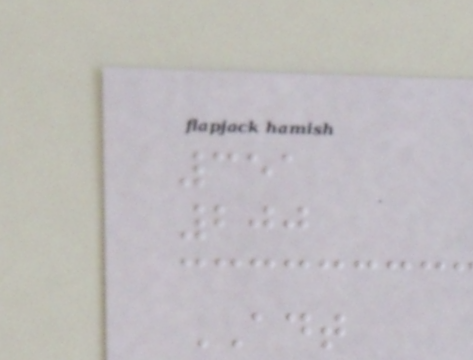351
200
ADT
